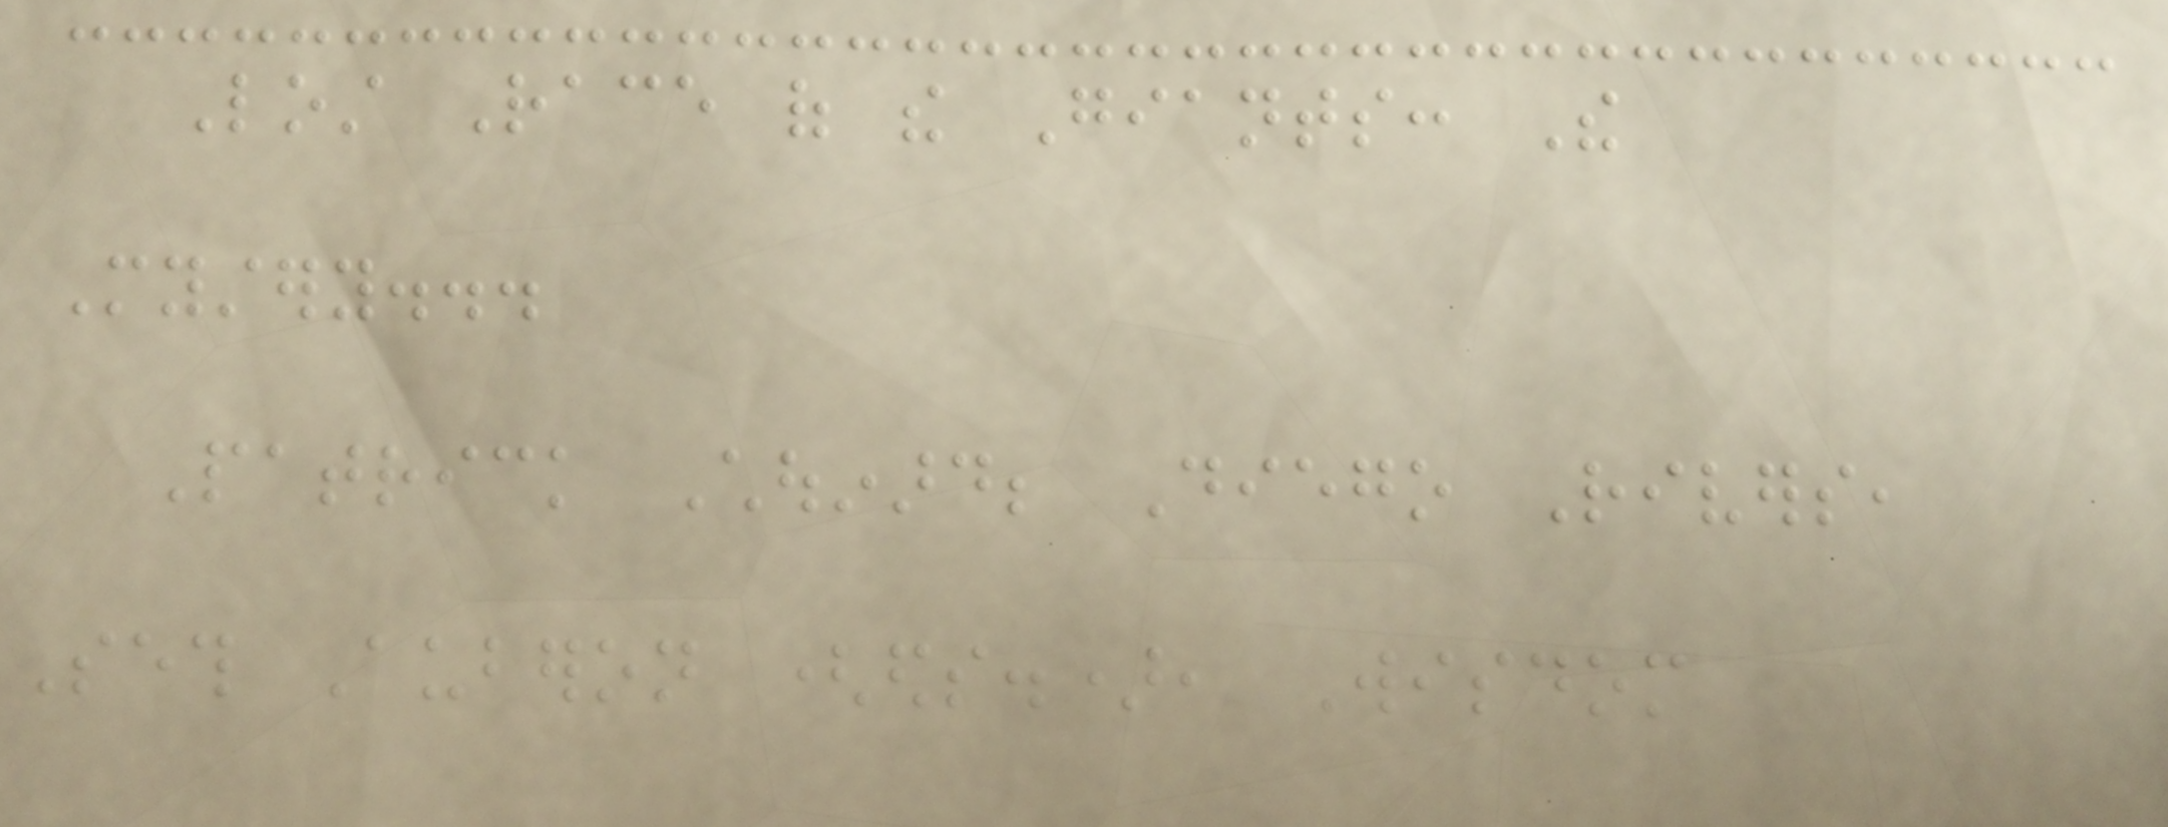Lost Race of the Giants: The
Mystery...
Patrick Chouinard; Diego Rivers,
Seth Auberon (eds.), Wisdom
